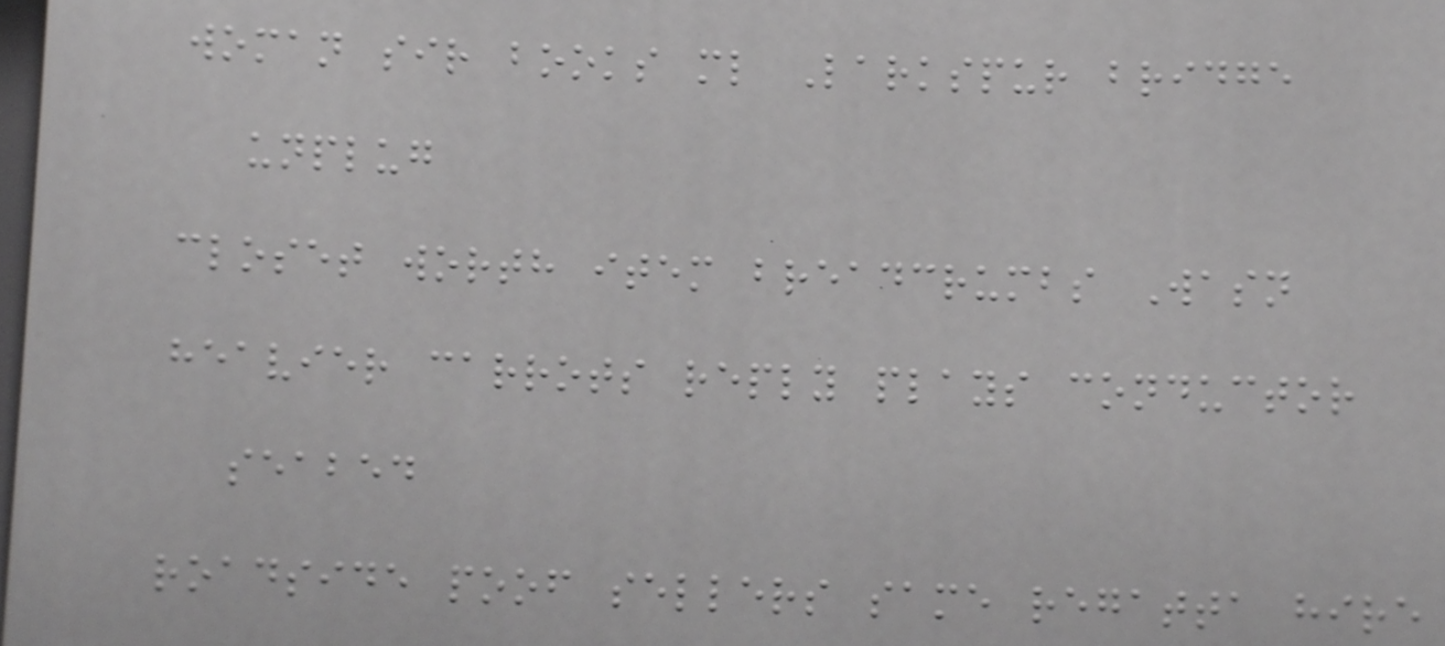woman sir books ml Larkspur bridge
unplug
closet worth item breadcrumbs Wasn
heavier carrots reply plays conductor
seabed
roadside poof sellers same regatta hire
